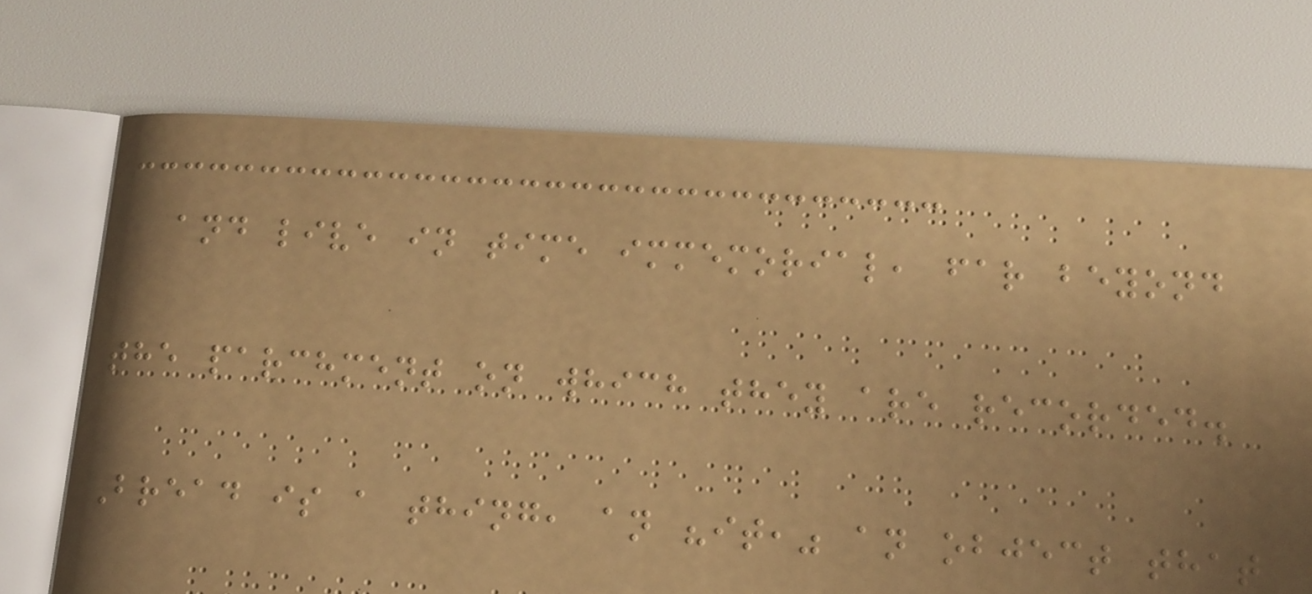and live in time immemorial, far beyond
the parchment on which they are recorded.
Bread is a thing, an "it," an object that
